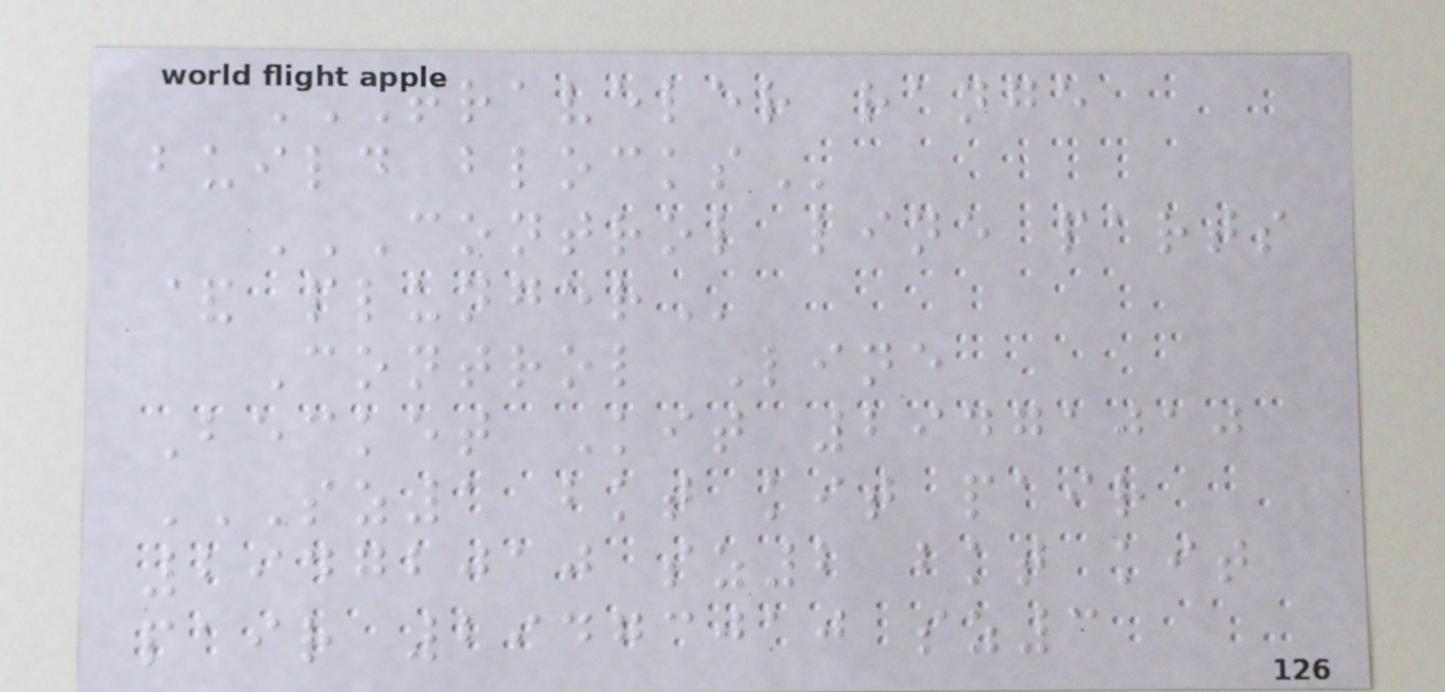TRAVELER RANGE
BUILD BLOCKS
CONTROL LINE PARTS
& PLUNGER
Control Line
Becket Kit 29471010
SZ1 BKT KIT PAIR
29472010 SZ2 BKT KIT
PAIR 29473010 SZ3
